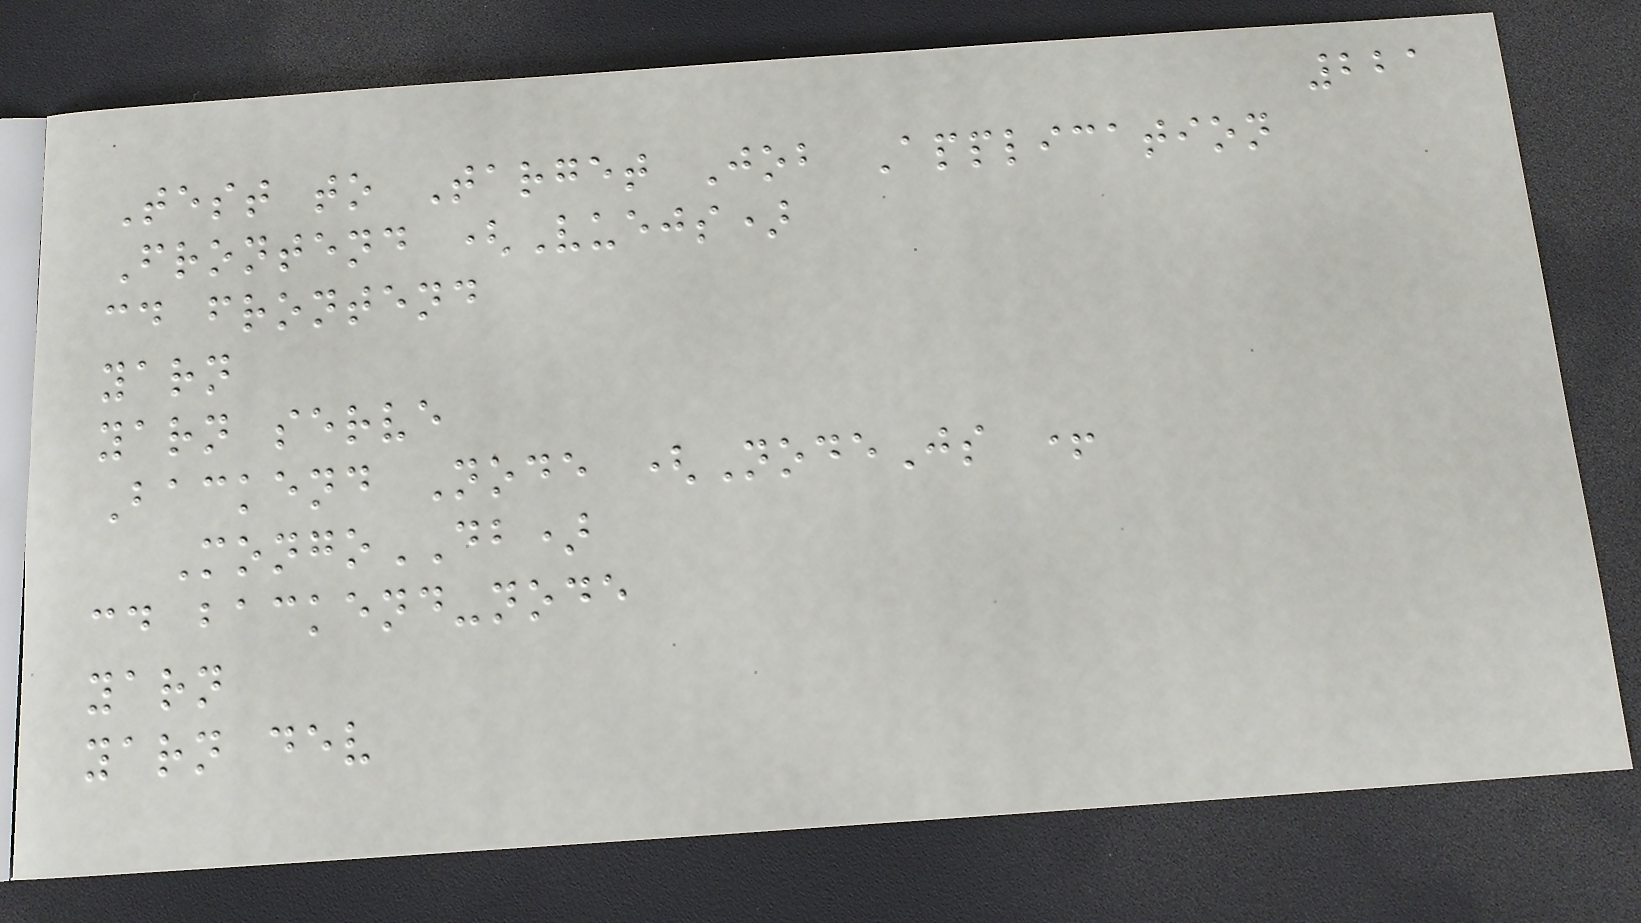221
Test to Target Job Application
Frontend (Vuejs)
cd frontend
yarn
yarn serve
Backend Node (NodeJs +
MongoDB)
cd backend-node
yarn
yarn dev
